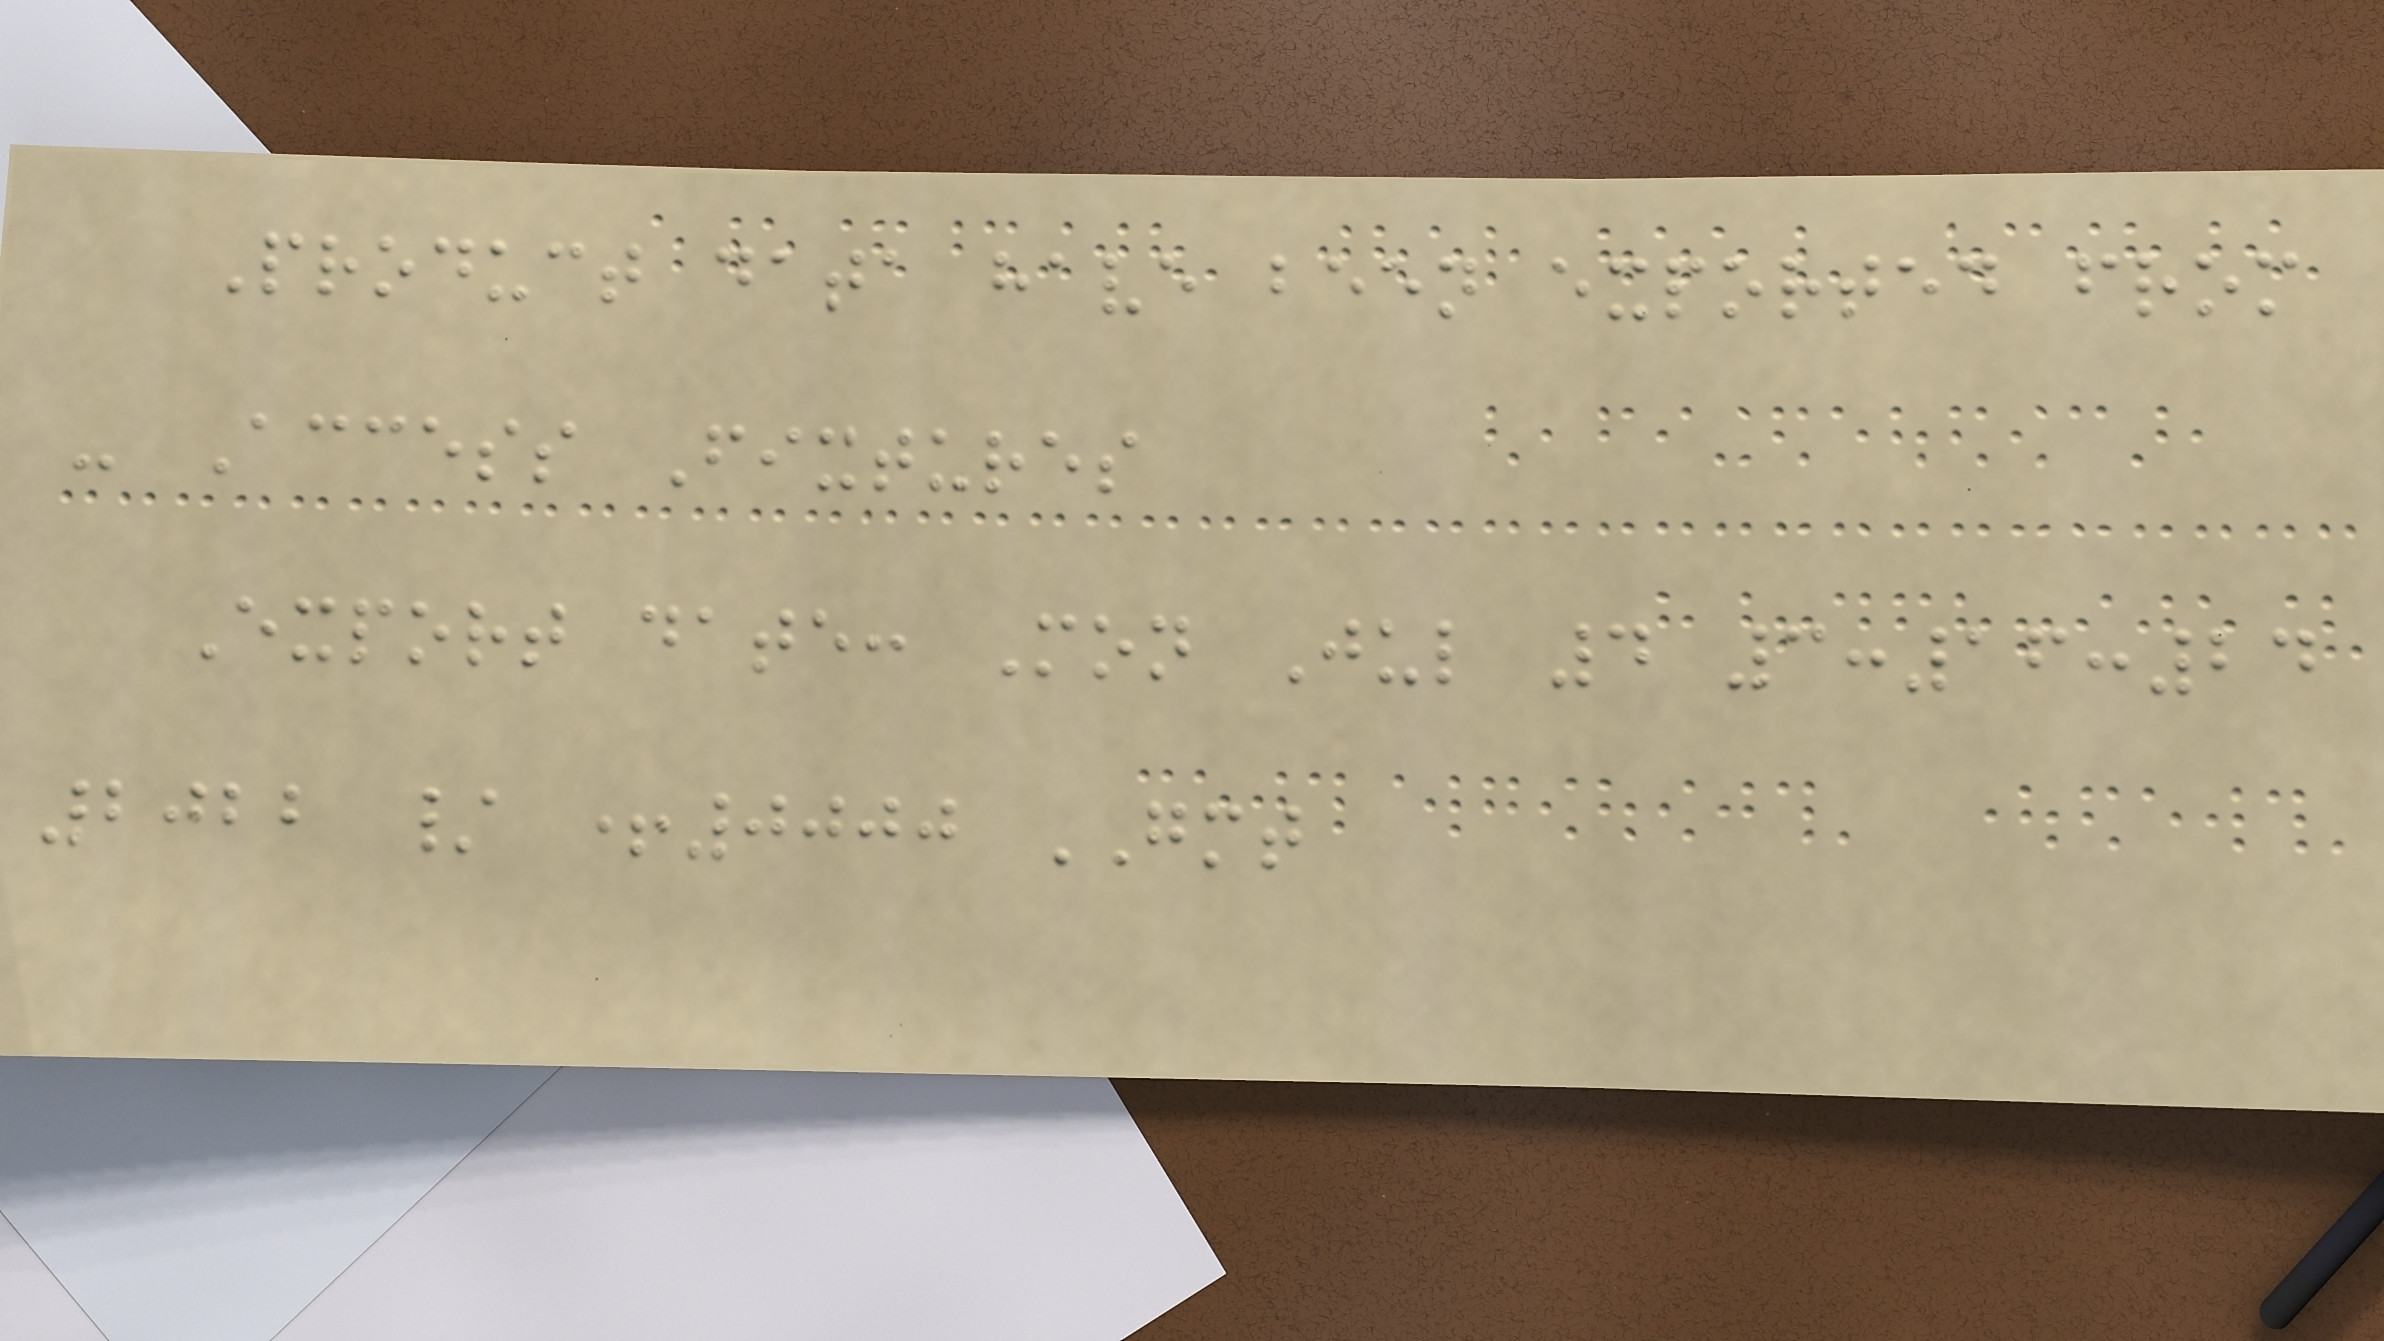Product data have been exported from
- Access Fixtures
Export date: Mon Jul 4 3:16:24
2022 / +0000 GMT
